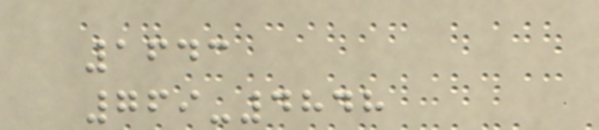1643
769-4848
